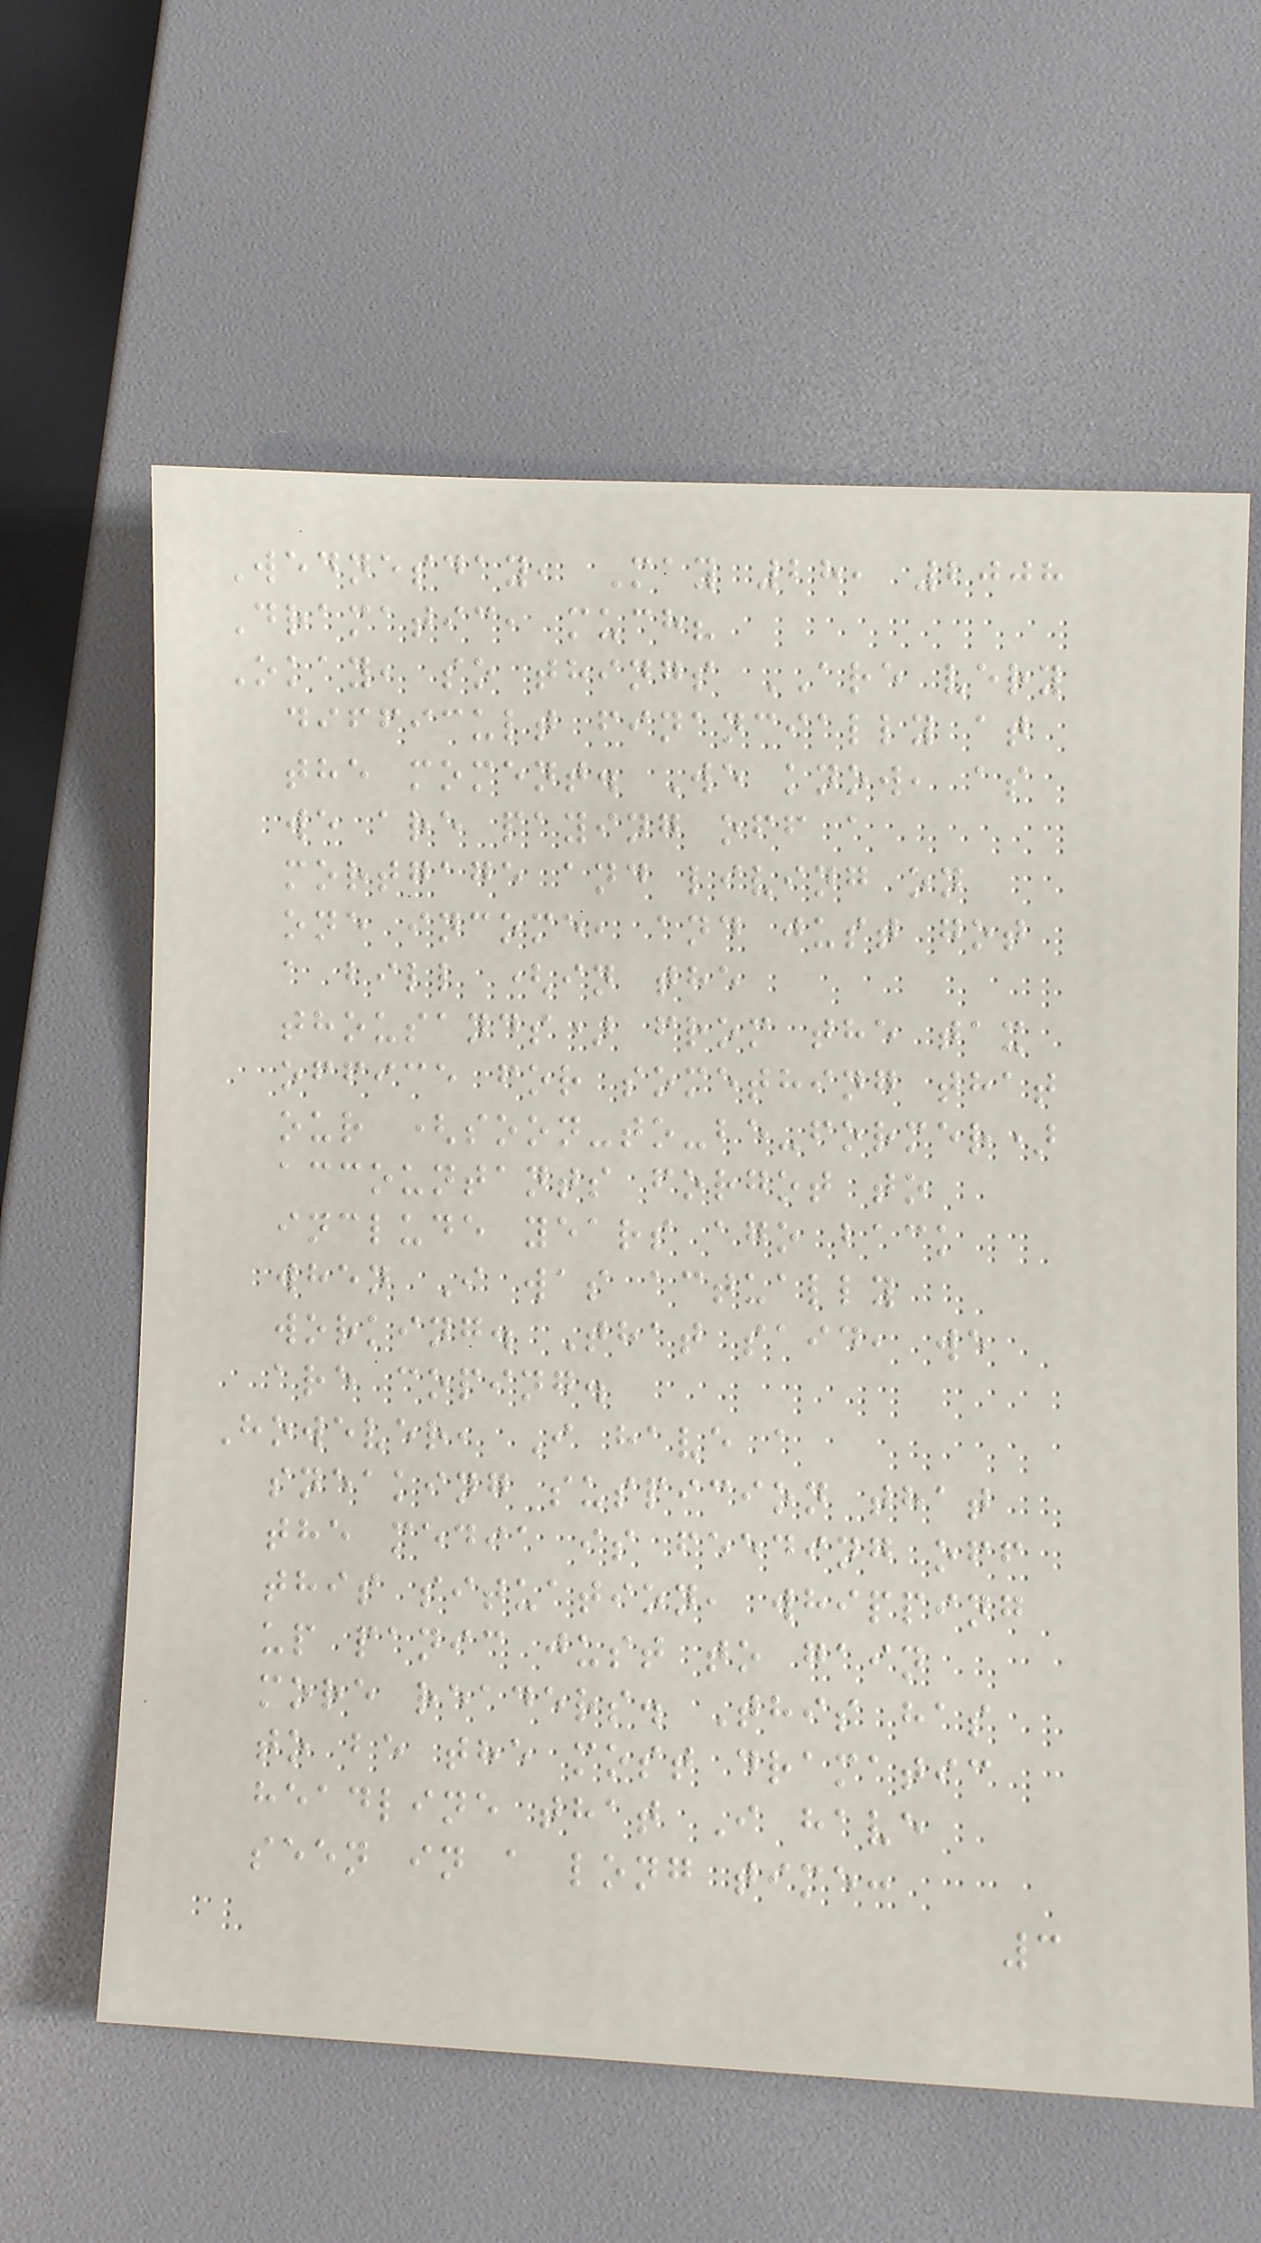Wednesday, May 28, 2008
Dramatic, much?
Okay, so things ARE very
difficult financially at
the moment. We know, as
we are paying off a
mortgage and living on
one income, and just got
a bill (in the
thousands) from the tax
office for something that
our (soon-to-be-former)
accountants forgot to
include years ago back
when I was actually
working. That said, we
are coping.
However, I have a
sneaking suspicion that
the media is feeding off
this situation, whipping
up panic just to gain
more readers. This has
to be the most dramatic
headline that I have
seen in a long time:
3
